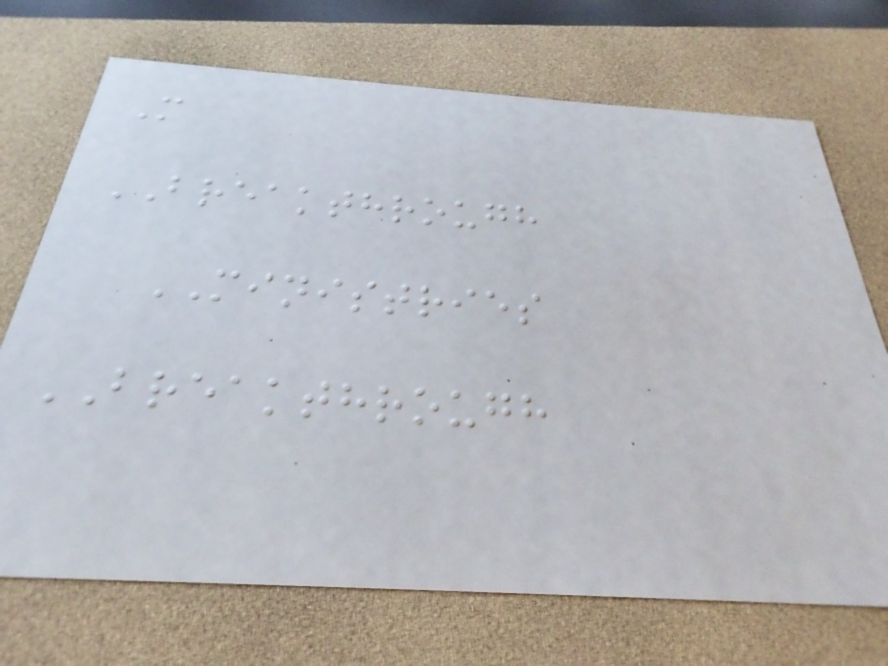M
BREAKTHROUGH
MINISTRIES
BREAKTHROUGH
